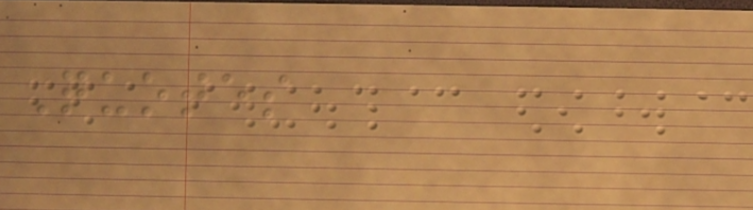Quotes
